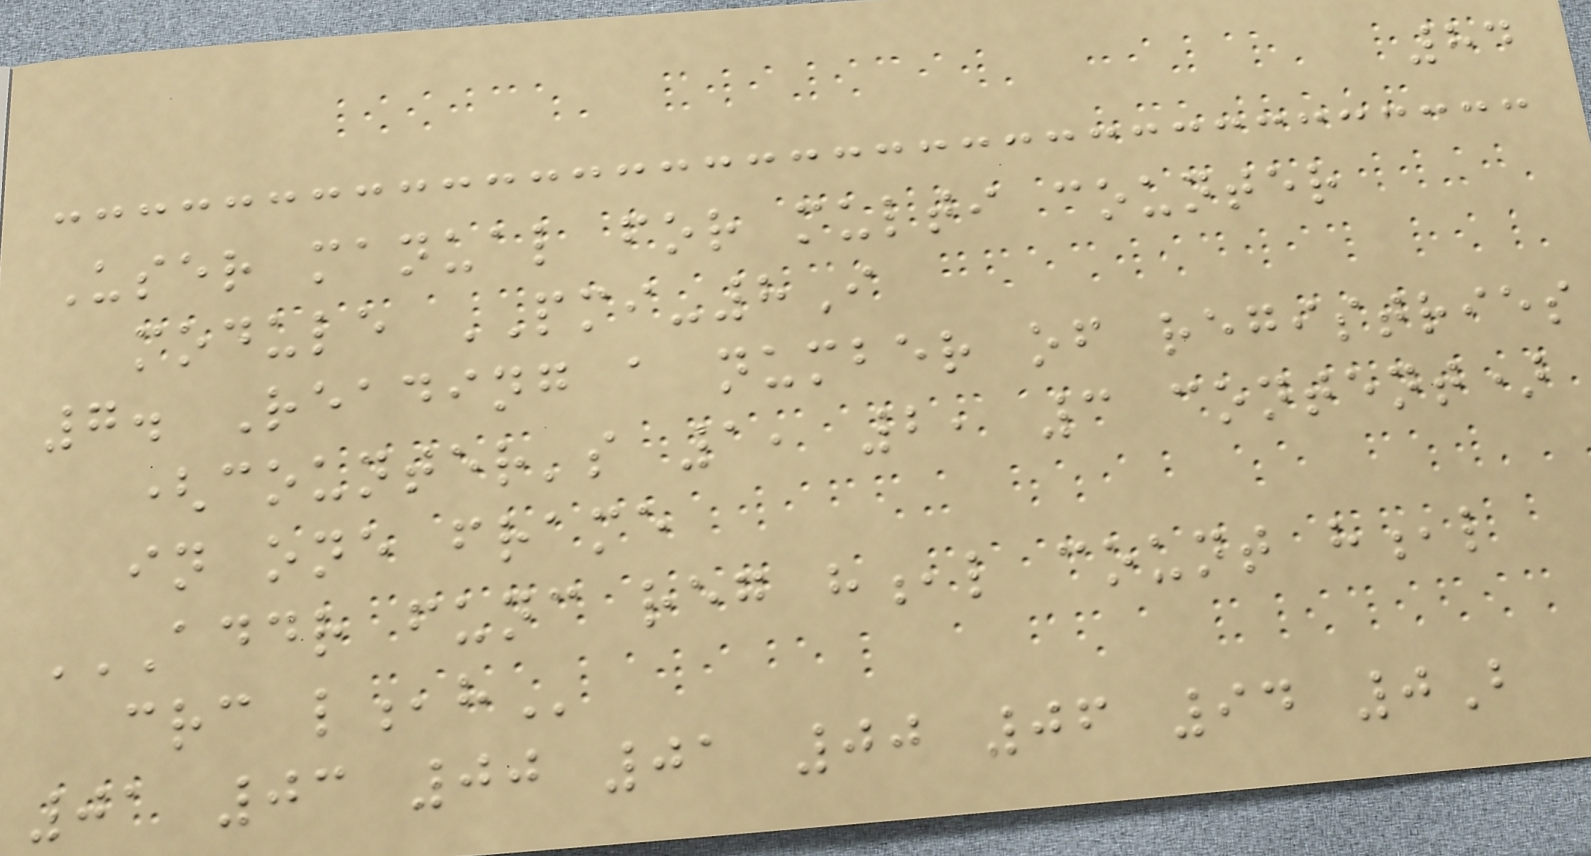84
User manual for multi counter
module PMI-8I
7. Reading a number of registries
(counter's 1, 2, 3 content)
in one frame
ADDR FUNC REG H,L COUNT H,L
CRC L,H
01 03 00 01 00 06 94 0B
